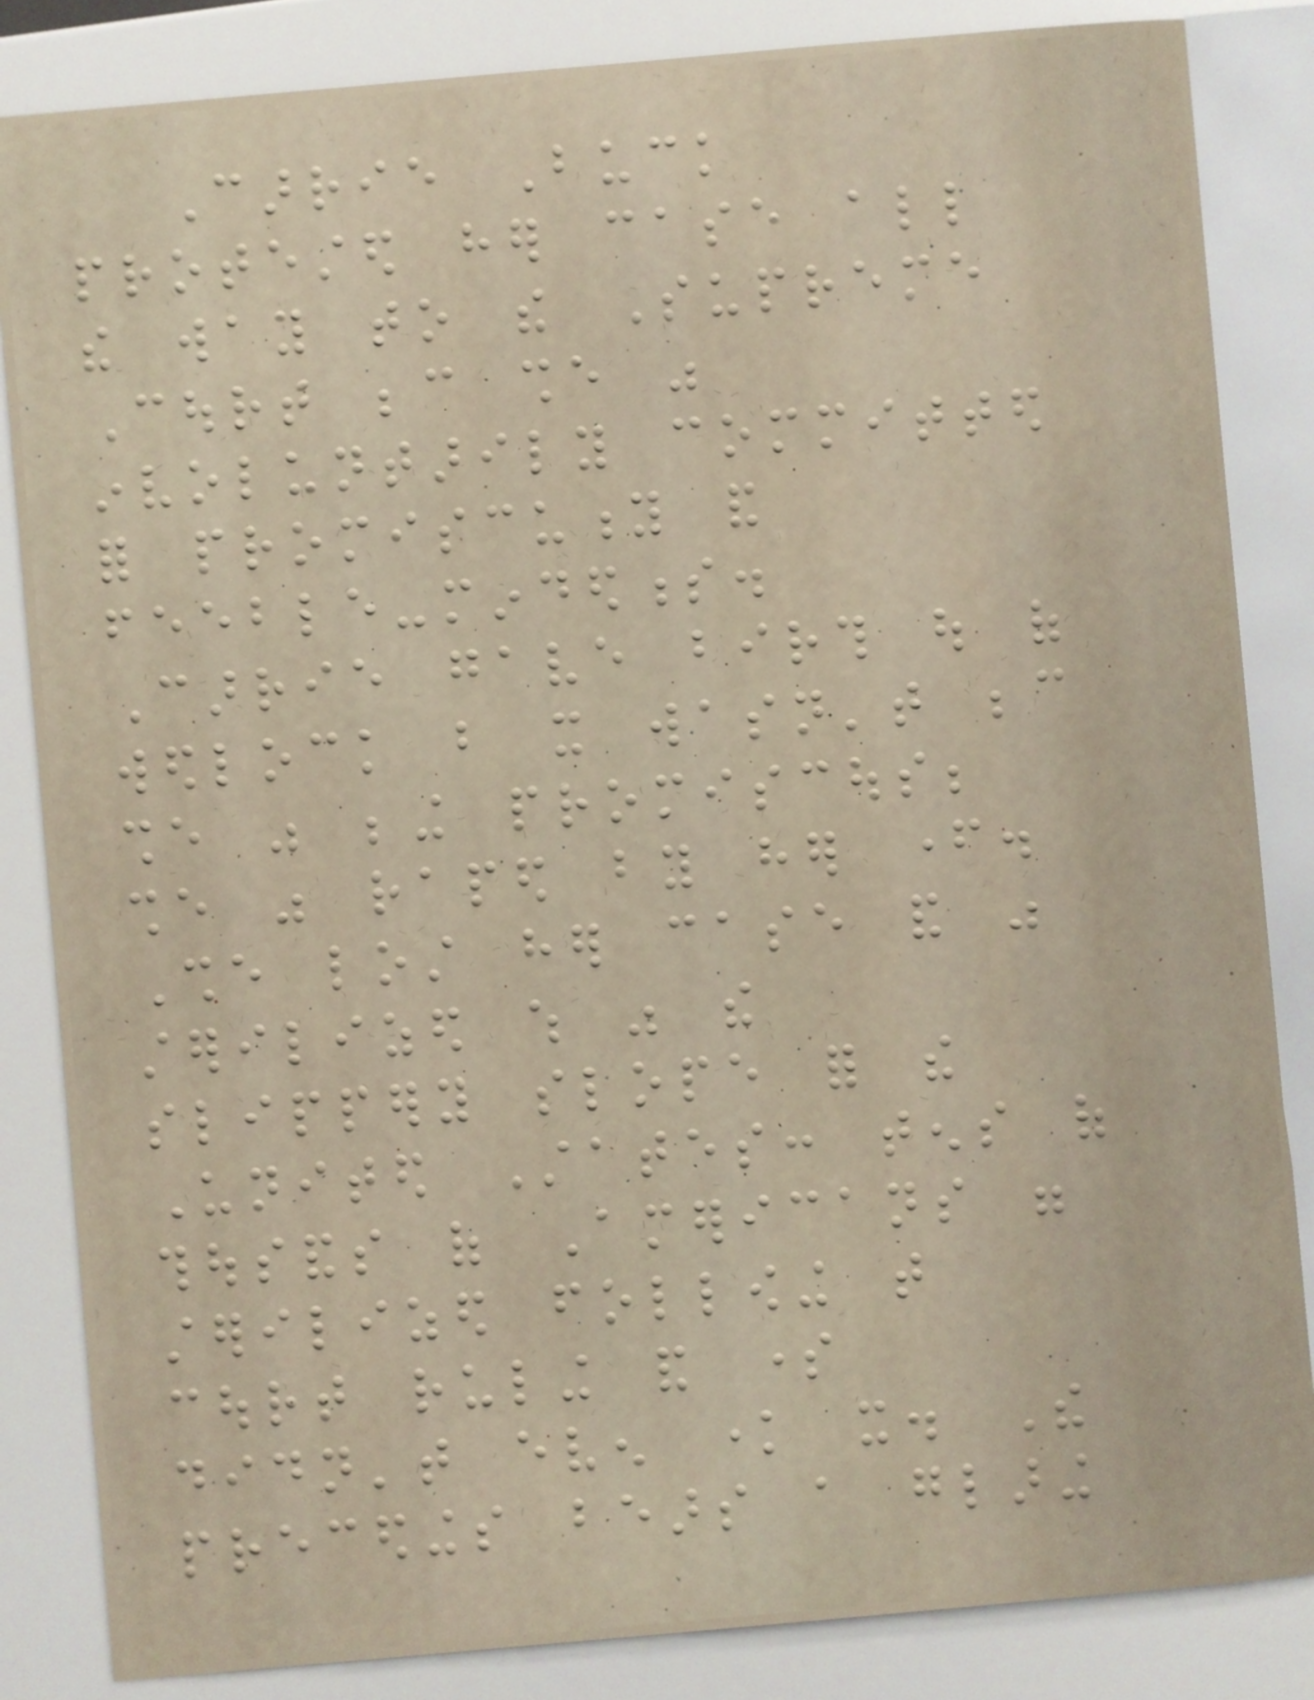Carrie Buck
protested her case all
the way to the Supreme
Court because she was
involuntarily committed
for promiscuity and
feeble-mindedness.
Carrie gave birth out of
wedlock but it wasn't because
she was being promiscous;
she was raped by her father.
She lost her case and was
sterilized which was the
slippery slope for the
United States: tens of
thousands of Americans were
sterilized following that
court ruling and some
didn't even know it. The
precedings bears a glaring
